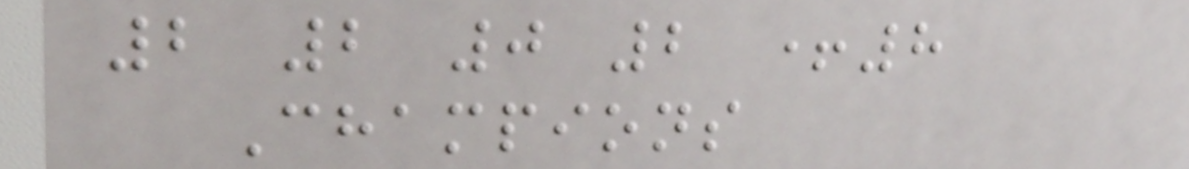2 2 0 2 +8
Champions
